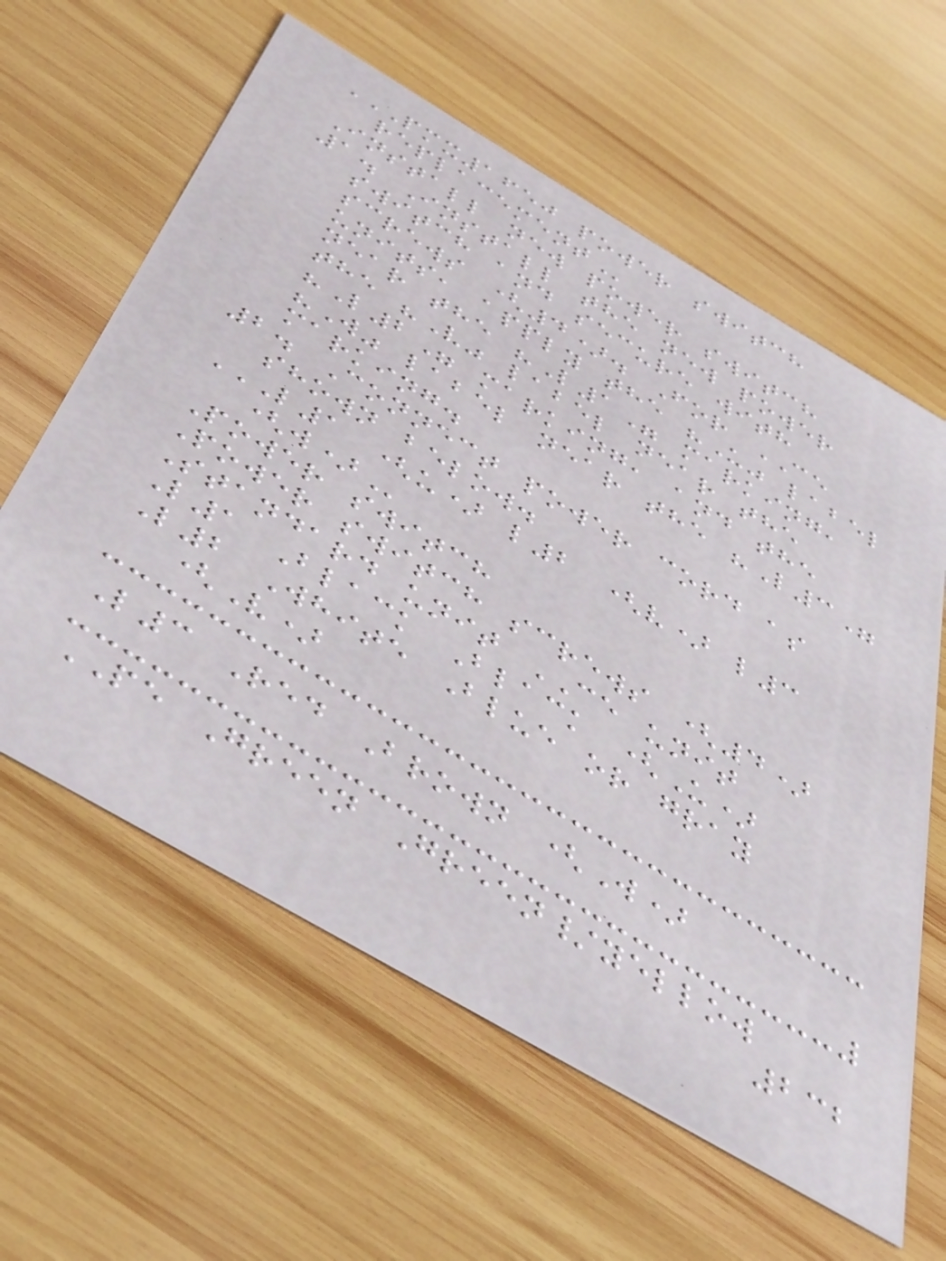PMX1650 POWER SWITCH
REPLACEMENT
Install new power switch
1. Install the new power
switch and secure with
screws (4). For CE
units, apply the "U" label
near the "L1" marking,
the "V" label near the
"L2" marking, and the
"W" label near the "L3"
marking.
2. Connect power cord as
shown below.
L1 (U) L2 (V) L3
(W)
Power switch
Power switch screws (4)
Standard unit CE unit
L1 Black Black (U)
L2 White Blue or gray
(V)
L3 Red Brown (W)
PE Green Green/yellow
232
